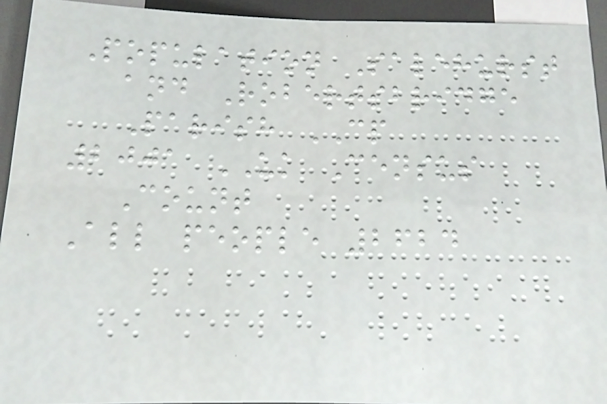Population Salehurst
and Robertsbridge
Parish CP
2001 UK Census
Count
All people 2624
